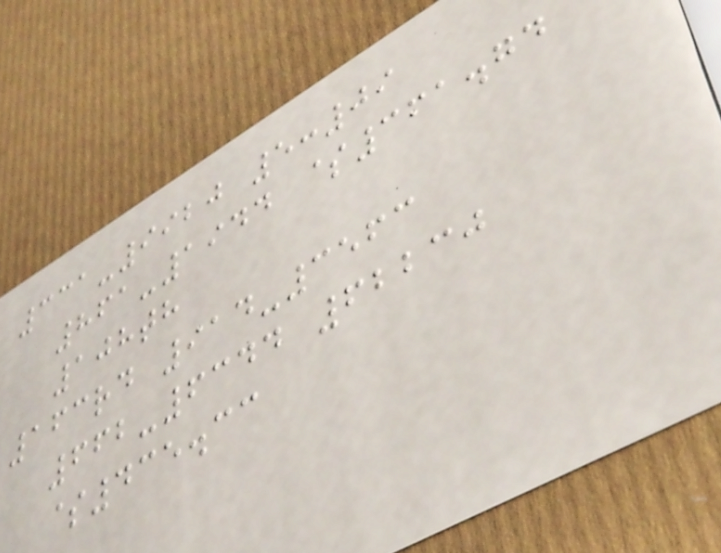331-9920 5:09
861-1944 $361.74
108th
163rd 914-3563
662-6344 62230
$435.33
